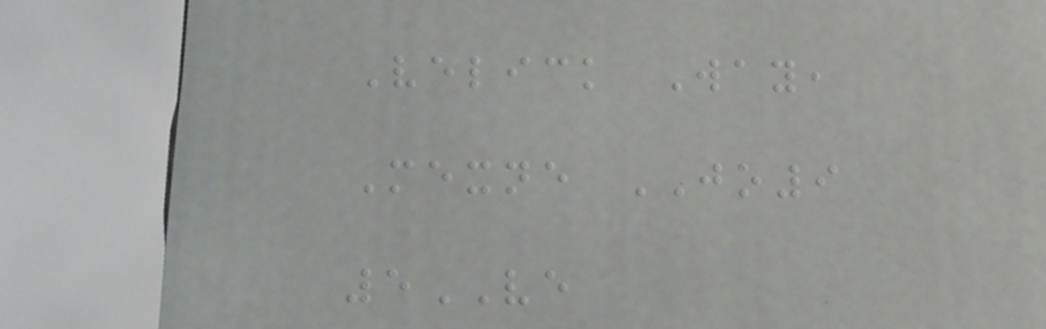Velick Way,
Mexne JO9
5VE
